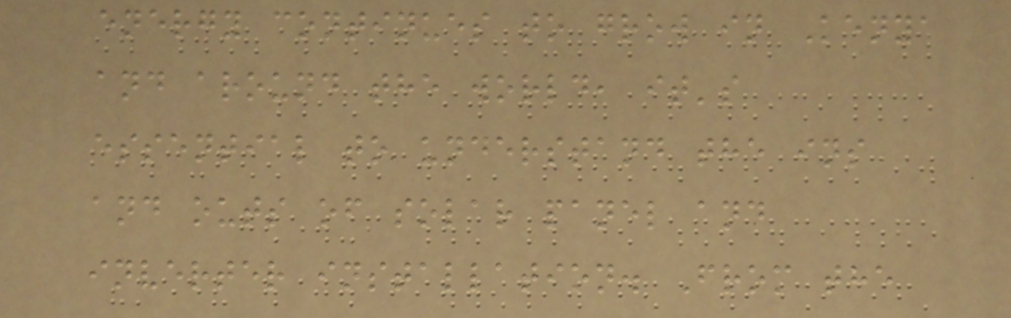energy continues to grow in Kenya
and around the world, it's
essential to understand the ins
and outs of solar panel and
inverter installation. From the
